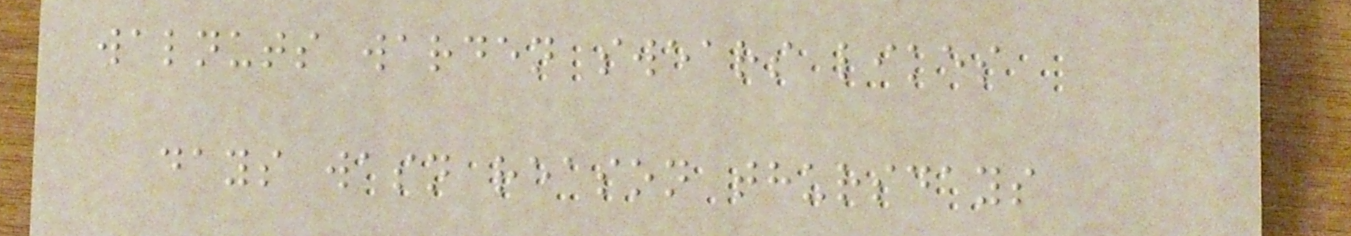walnuts warden swears likes
days wasn reason thursdays
